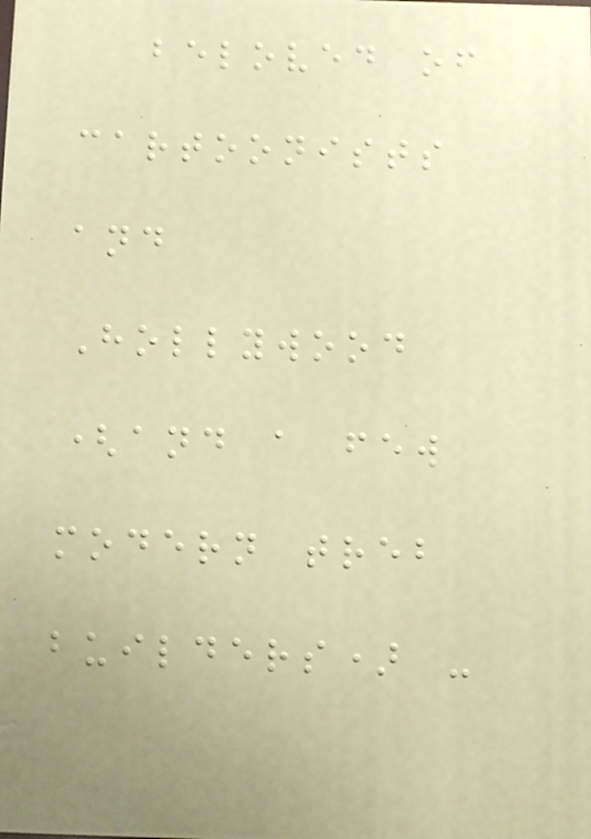beloved of
cartoonists
and
Hollywood
(and a few
modern treb
builders) -
